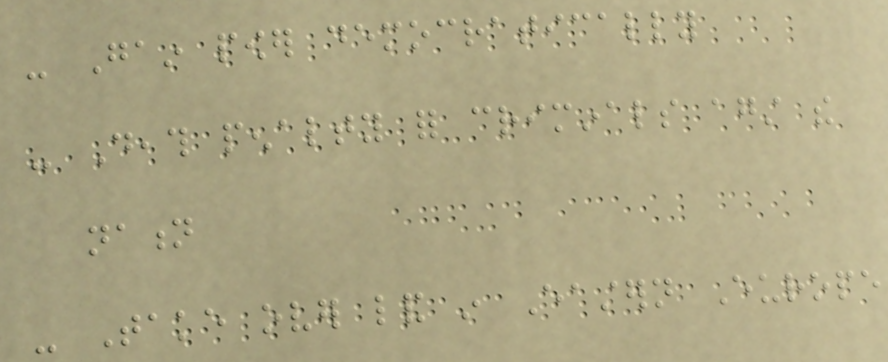- Gain power democratically
- Death penalty for criminals against the
nation
- Take over land in Eastern Europe
